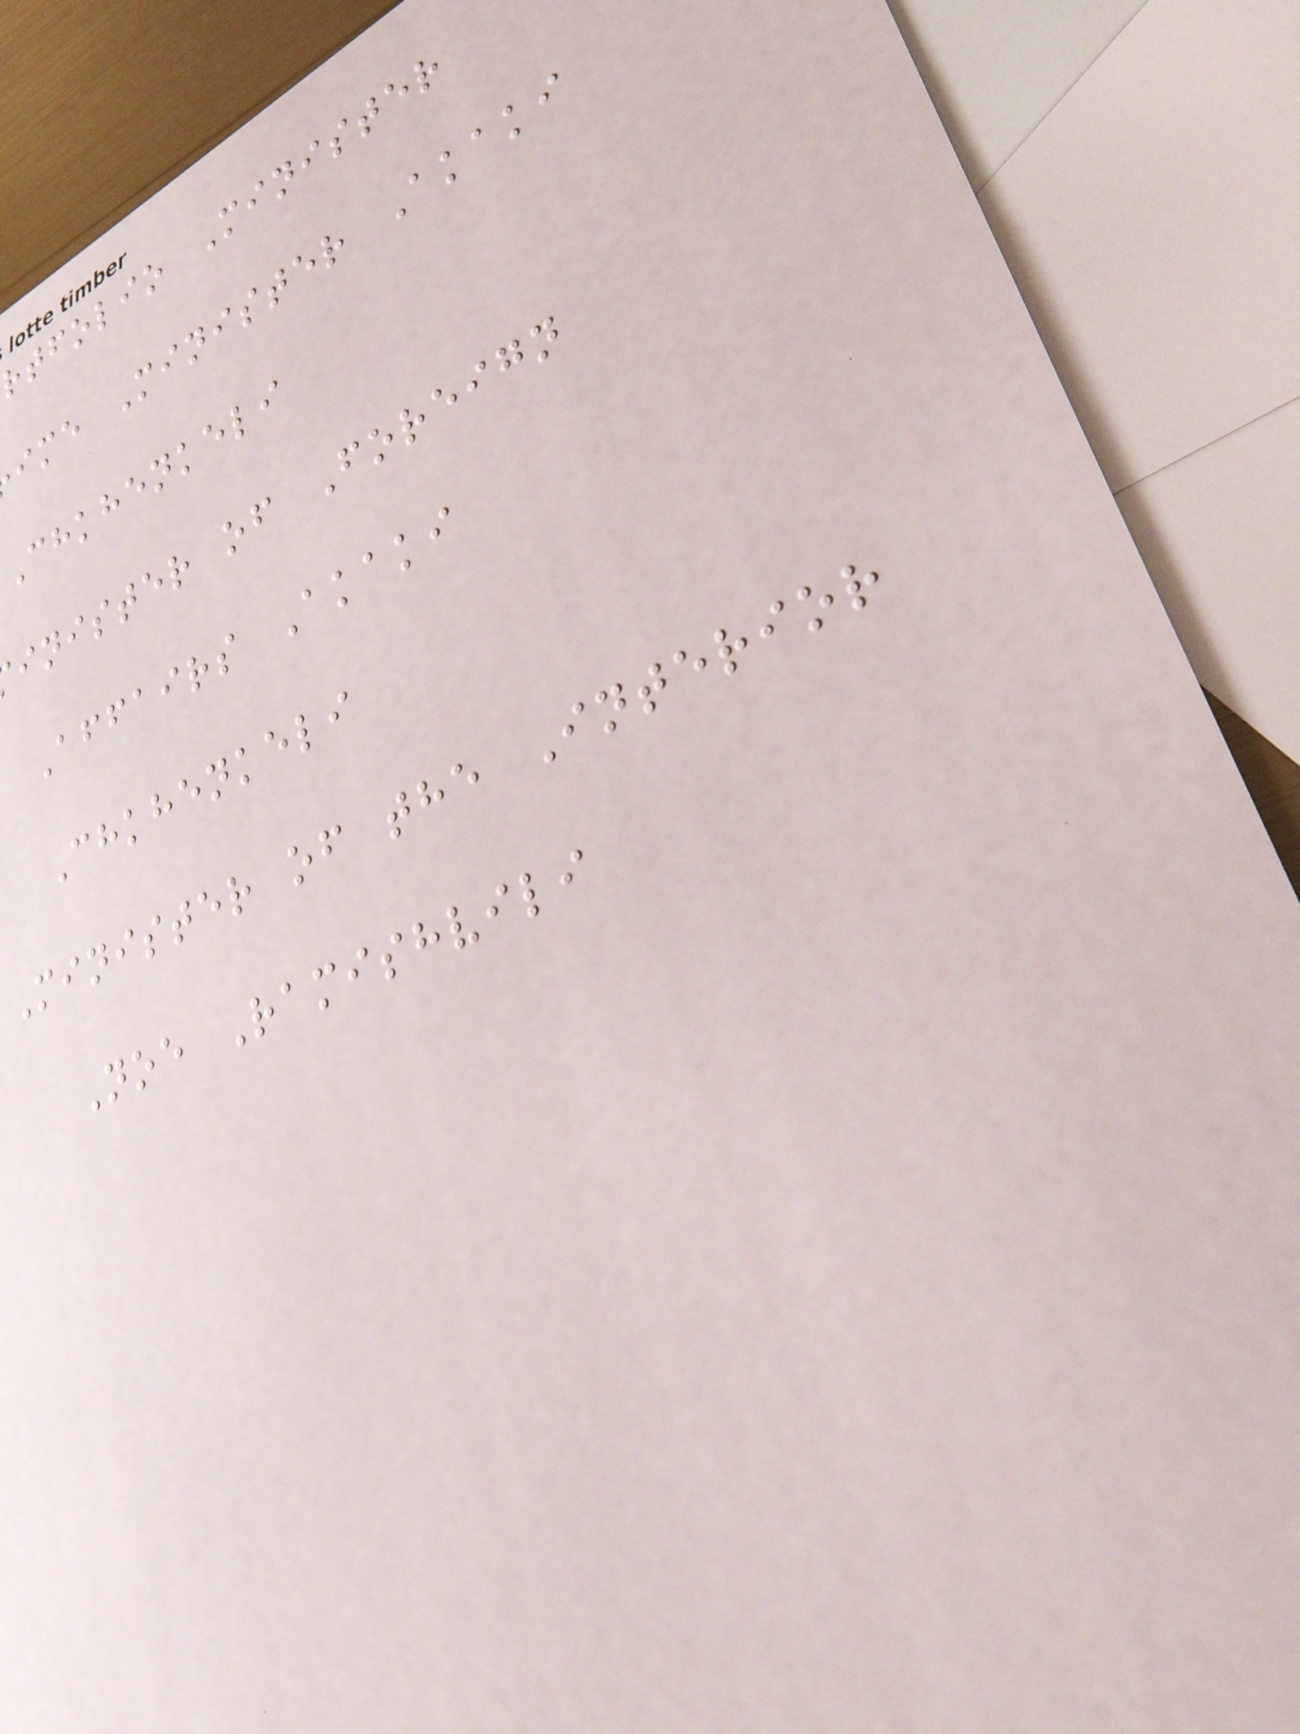rtfolio Minister
ime Minister Akaki
Chkhenkeli
inister of Foreign
Affairs Akaki
Chkhenkeli
Minister of the Interior
Noe Ramishvili
